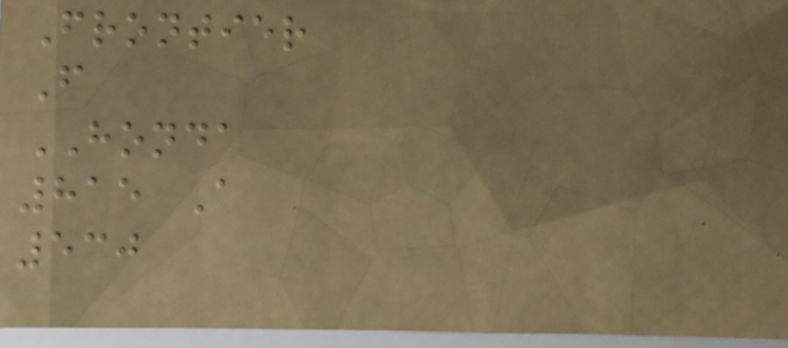Frontier
F
HONDA
815 A
530
